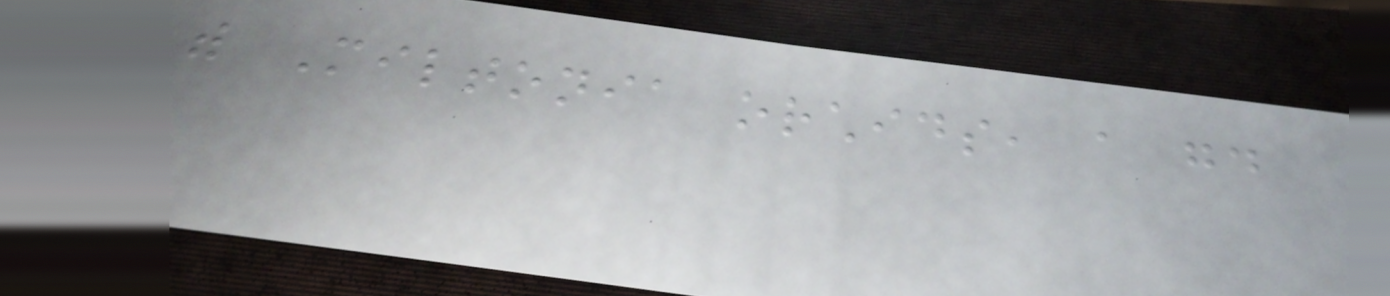with Miltonia orchids, a good
